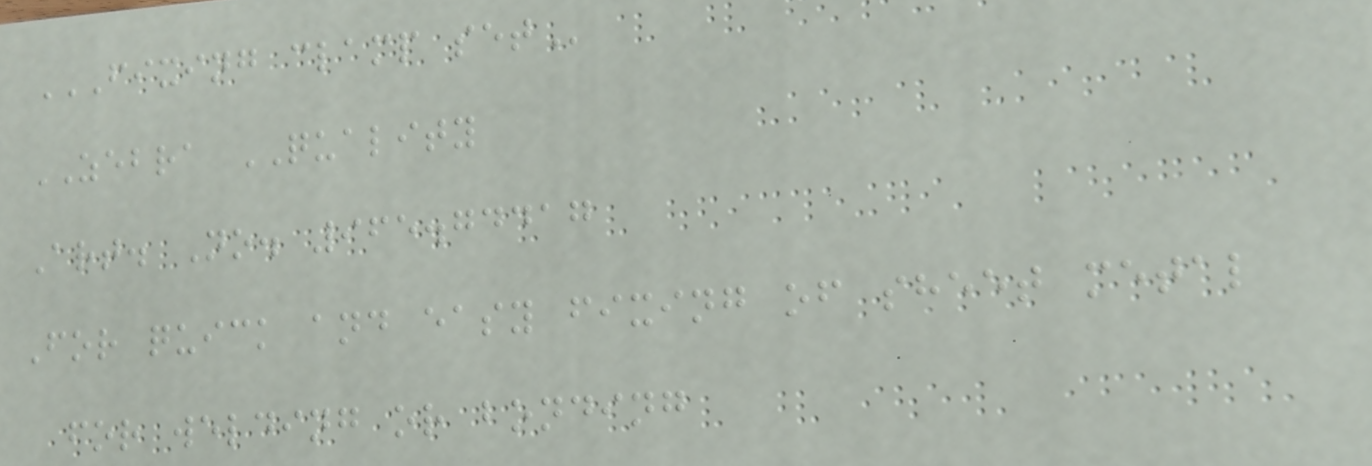FIXING CLAMP SET
ZEBRA QUALITY
Art. No. 965.74417
For quick and easy fixing of sheet metal
for welding or bonding
